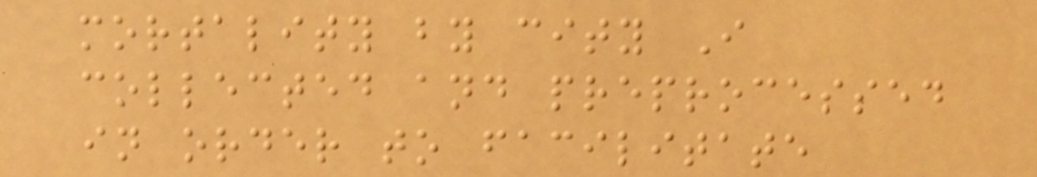mortality by city I
collected and preprocessed
in order to facilitate
